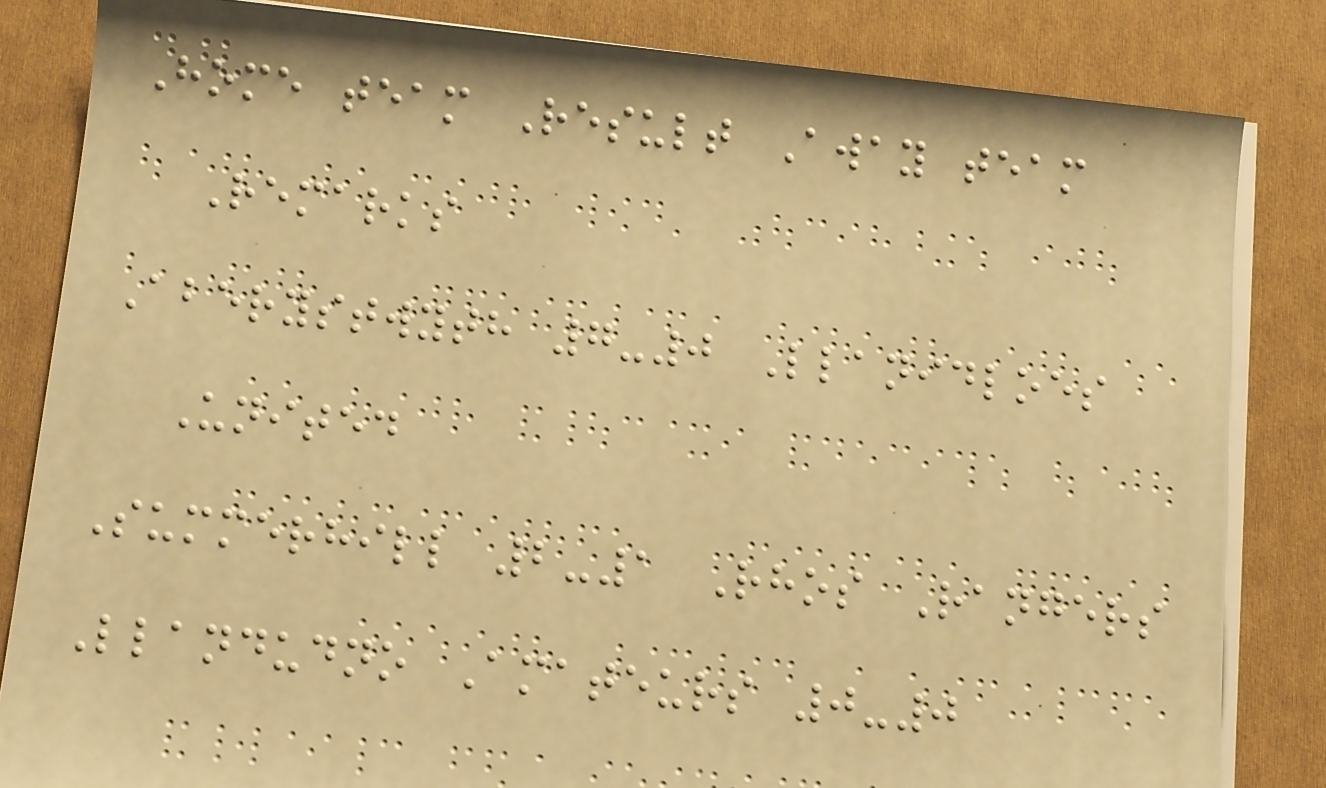Home team Result Away team
Remarks
Aberystwyth 7-0 Llanidloes
United
Summerhill 2-1 Rhos Rangers
Llandudno Amateurs 0-0
